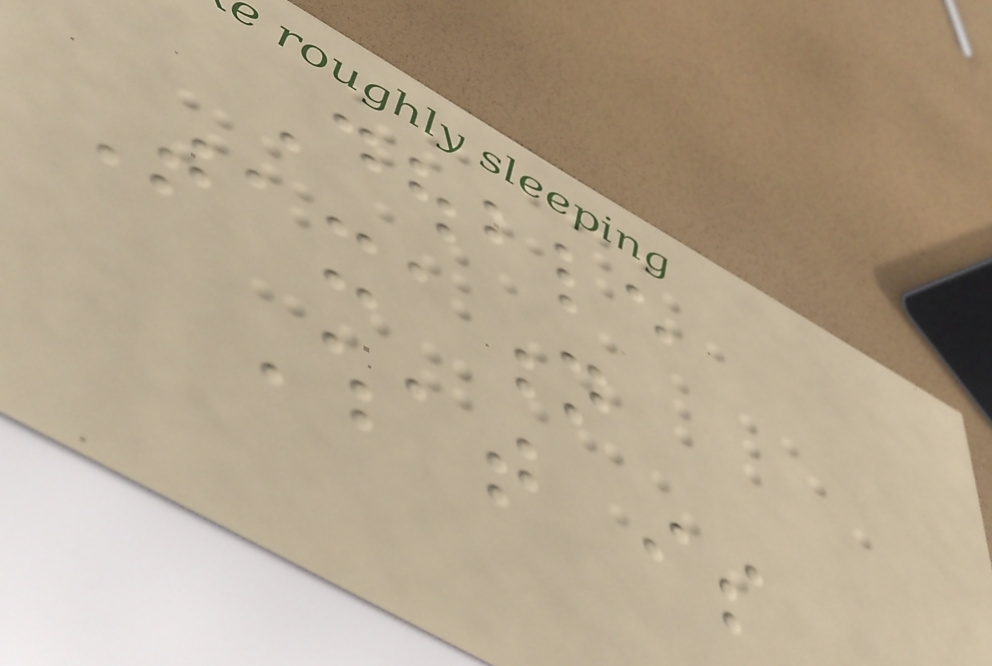Double
Taxation
What is
